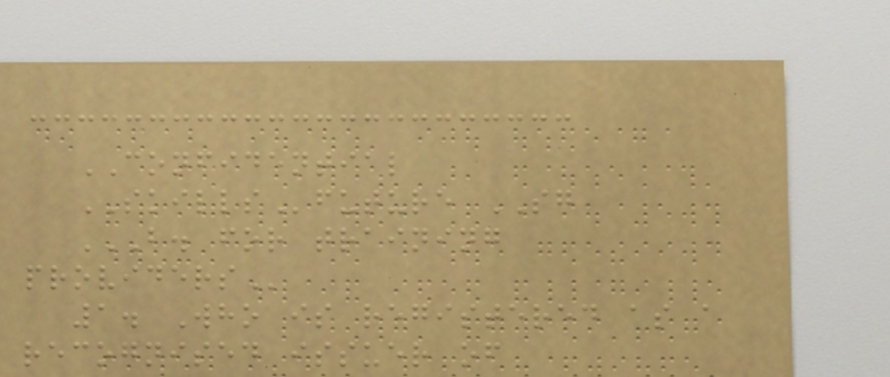CONFIDENTIAL
SKILLSfuture SG
B. FOR TRAINING
PROVIDERS
1. Who is registered as a
recognised issuer of
